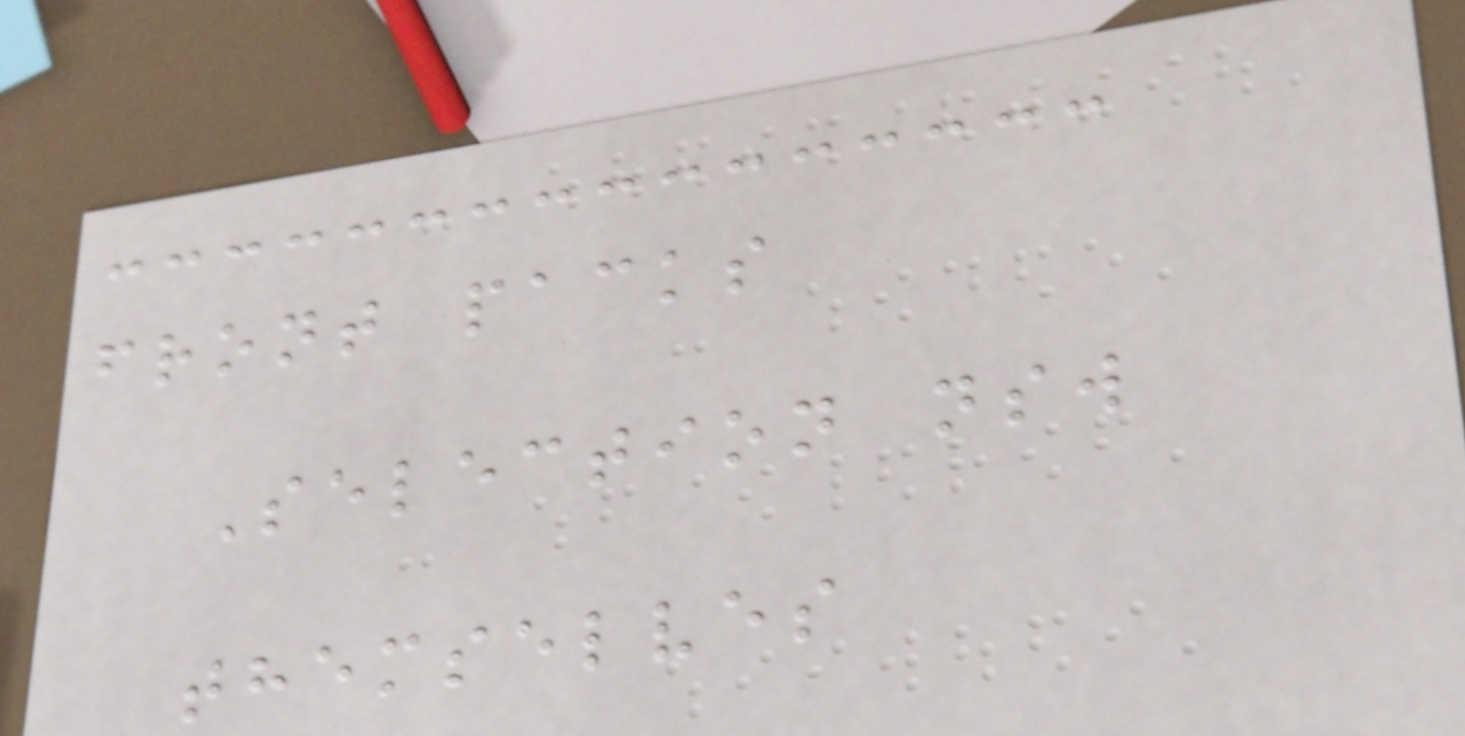front packs
Selection nsw
themselves
